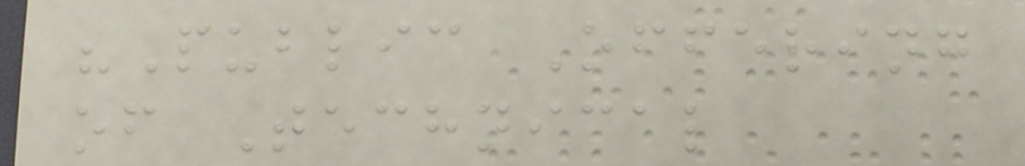"Public Offering
of Technical
